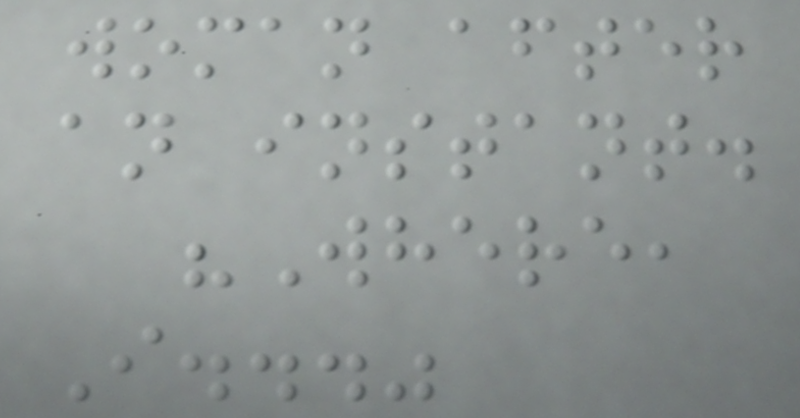woman after
an instant.
"Where,
I..."
